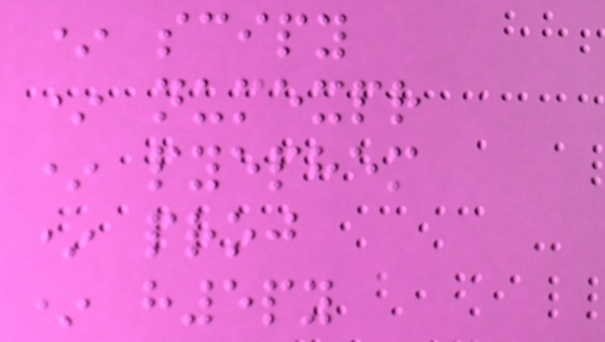* scipy
* numexpr
* pyephem
* proj
* h5py
